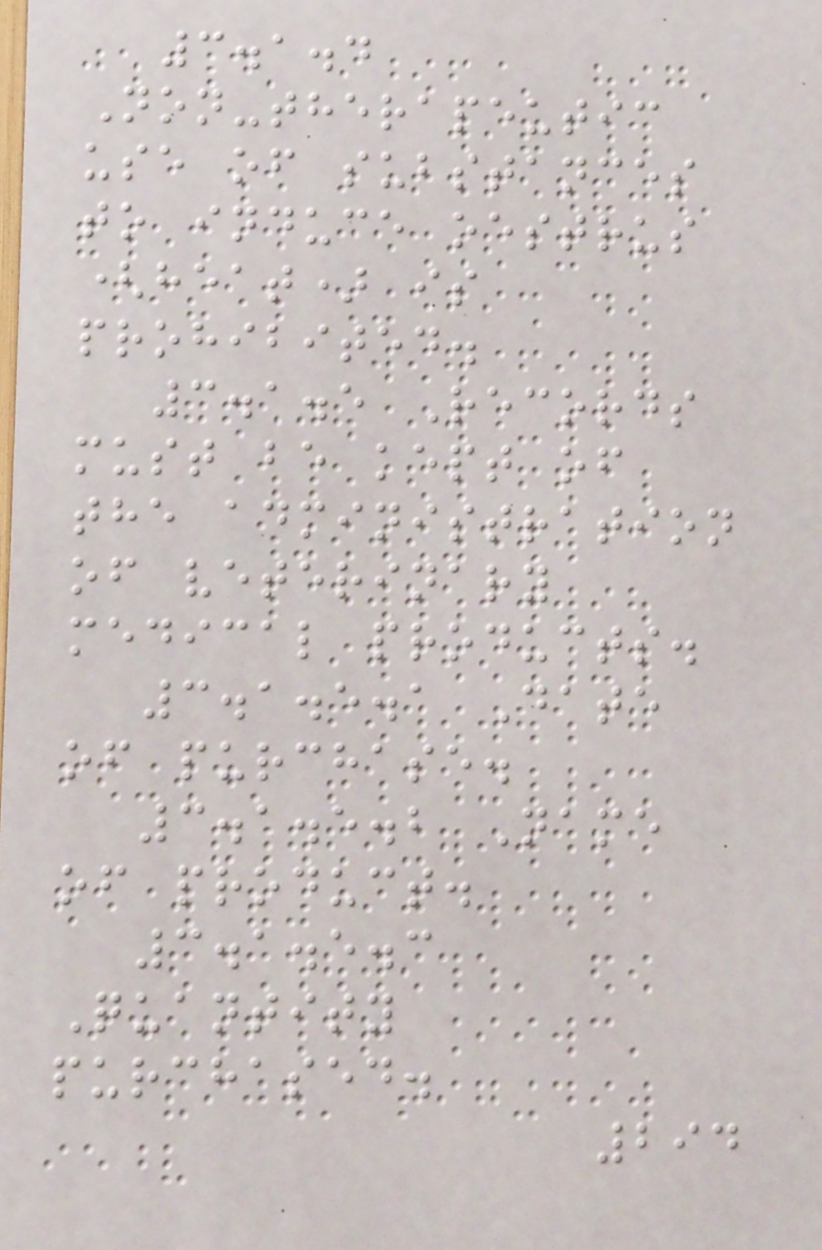3.1.4
Non-therapeutic
use of substances
to induce oestrus
(heat) is
prohibited.
3.1.5 Records
must be kept of
the administration
of veterinary
medical products.
3.1.5.1 Date
of purchase.
3.1.5.2 Name
of product.
3.1.5.3
Quantity
purchased.
294
